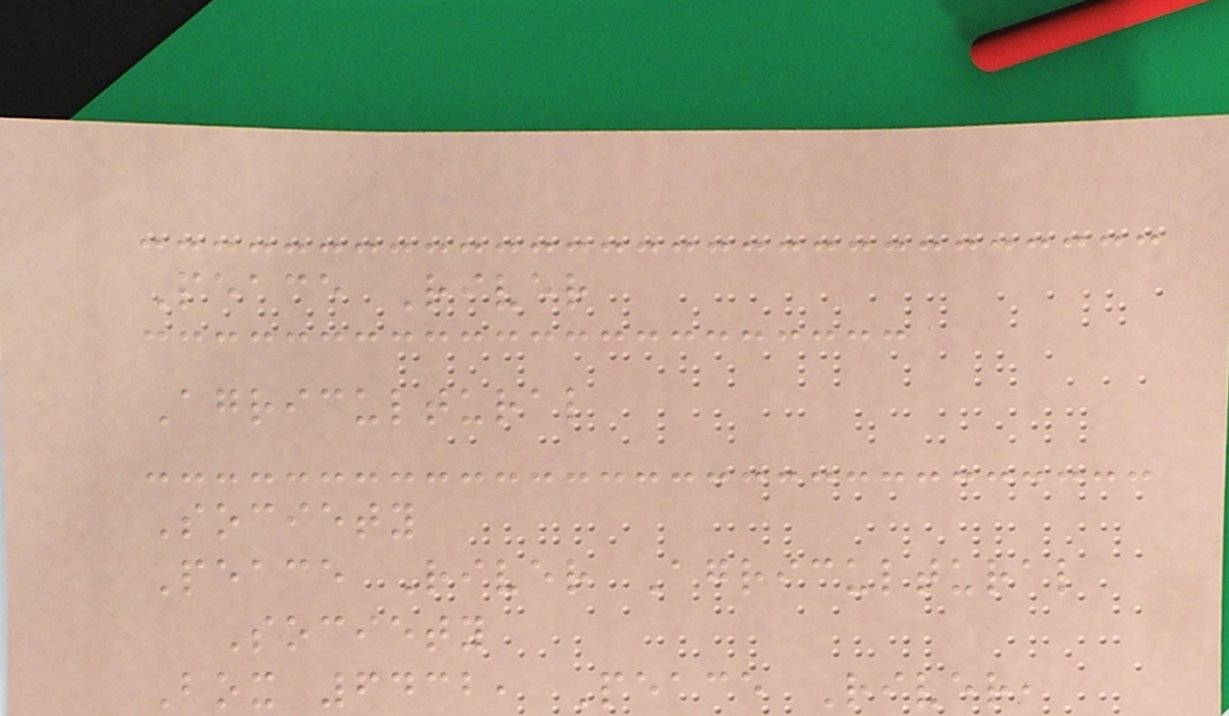Peace River
Agricultural
Society
Peace River Agricultural
Society
Box 6432, Peace River,
